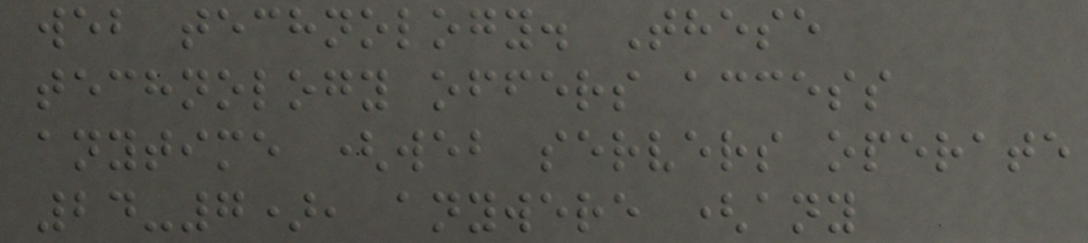web technology. These
technology offers access
anytime (web servers operate
24-7), anywere (any
